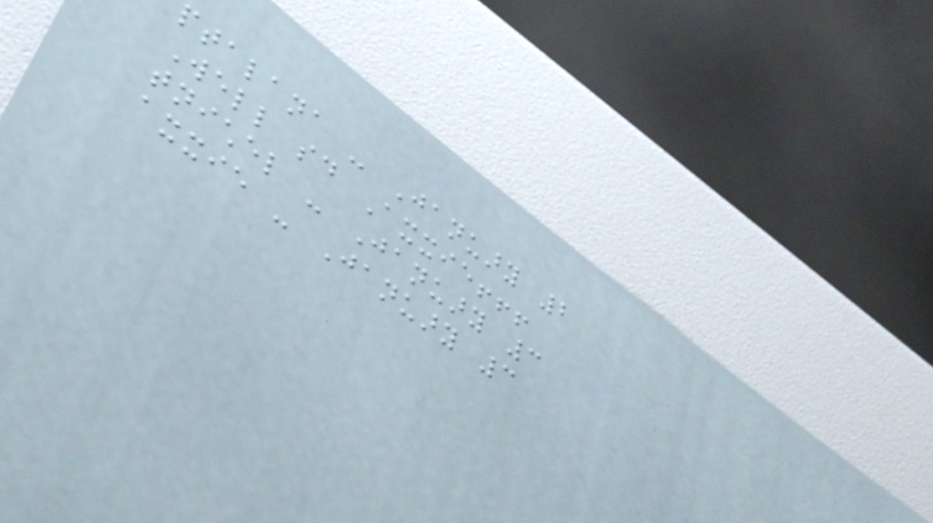ptalana - January 2
Well said Axxie!!!
tnichel - January 3
axxie - January 3
